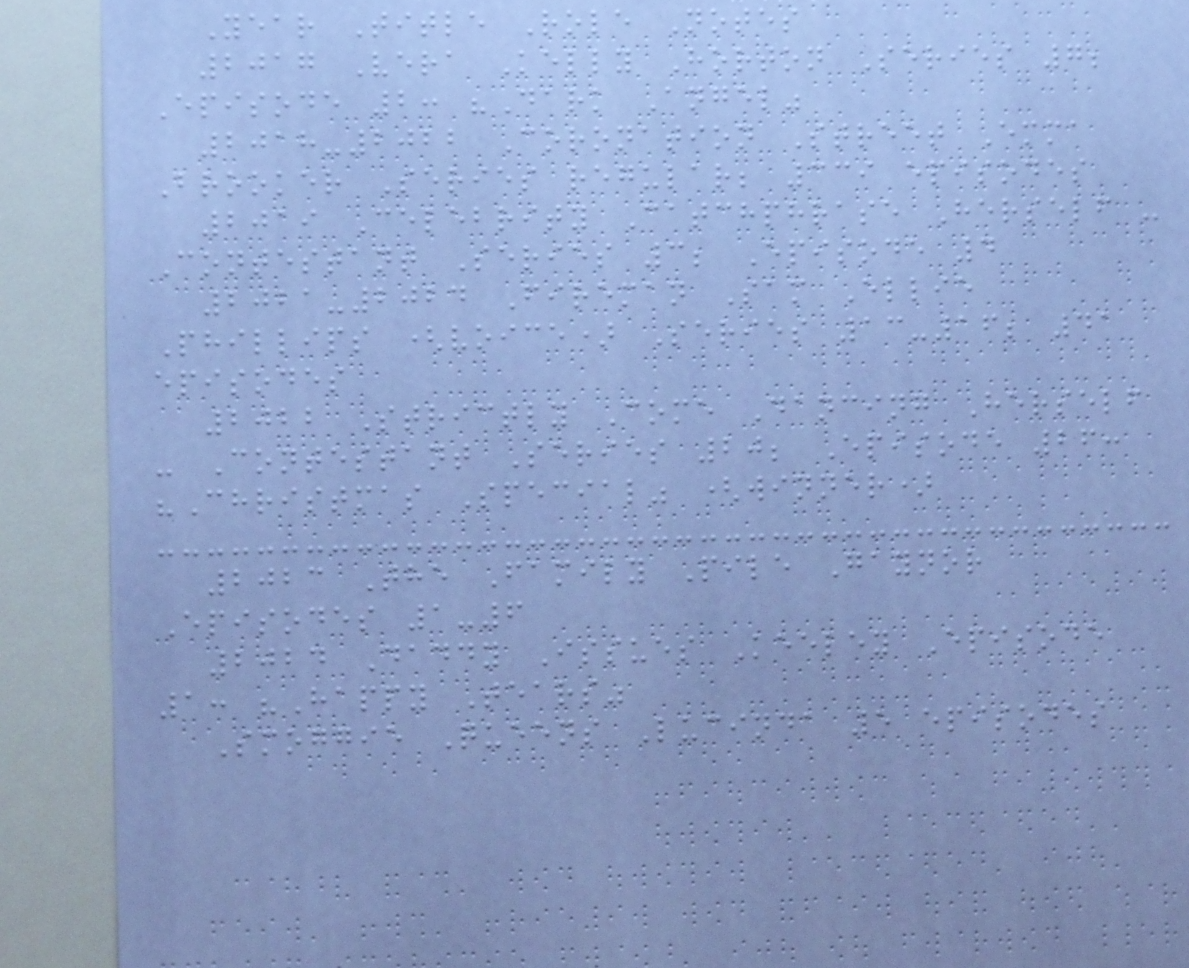Year Title Role Notes
2017 Vera Kelly Horton Series 7;
Episode 2: "Dark Angel"
2018-2022 Coronation Street Emma
Brooker Series regular; 339 episodes
2019 Celebrity Catchphrase Herself -
Contestant Series 3; Episode 4
2021-2024 Fireman Sam Ellie
Phillips (voice) Series 13-16; 41
episodes
2022 Strictly Come Dancing Herself
- Contestant Series 20; Episode 26:
"Christmas Special" (winner)
2023 The Family Pile Gaynor
Episodes 1-6
2024 Daddy Issues Keeley Episode
1: "Happy Tears"
Smoggie Queens Lucinda 5 episodes
